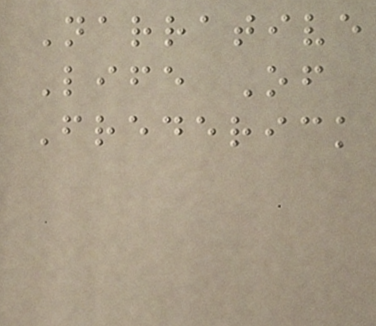Narrative
Life Of
Frederick
